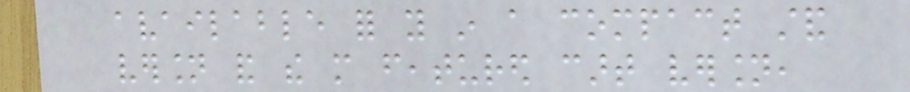available for you in a compact stand
version and the more featured cart version,
